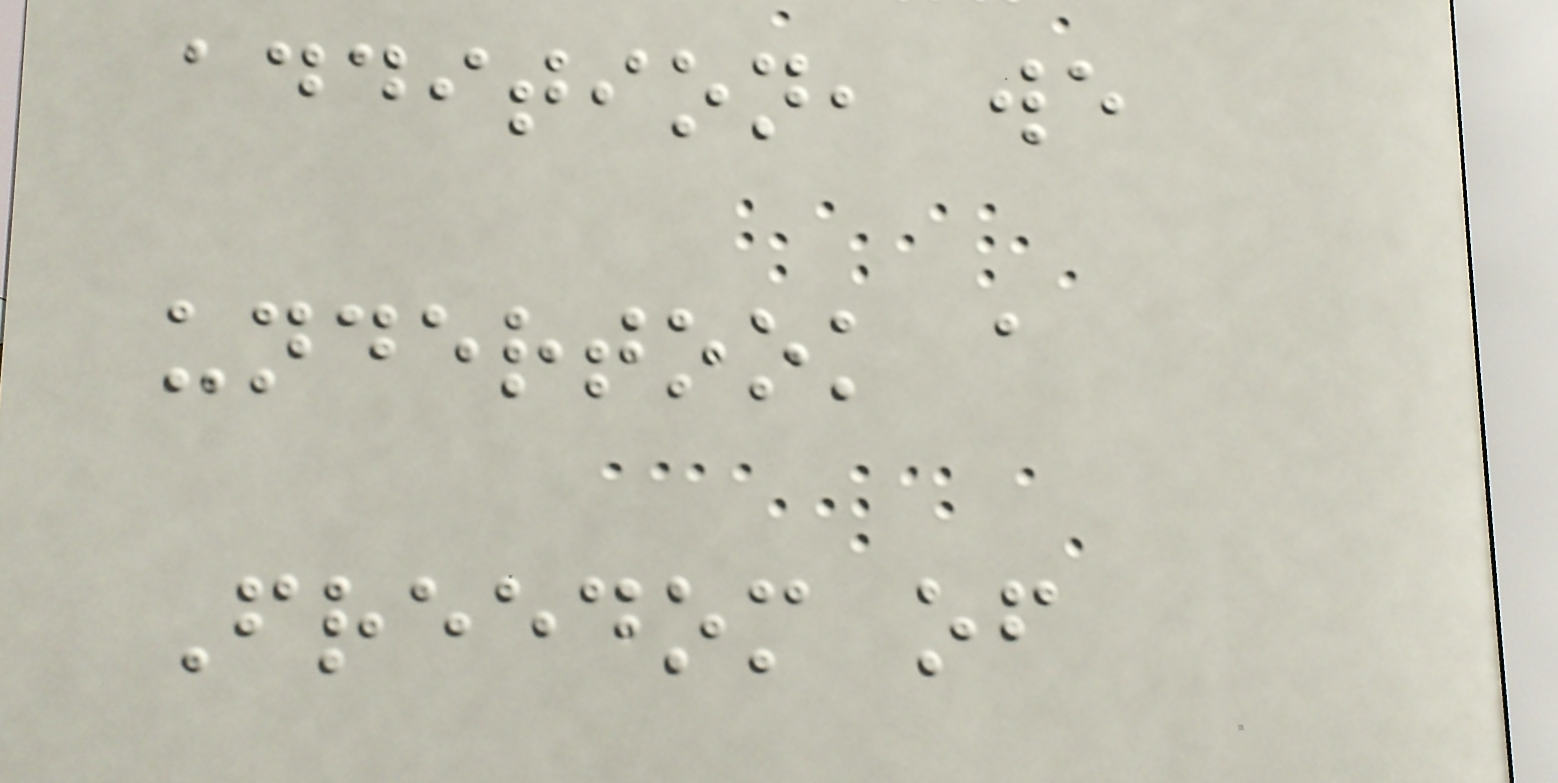addition, we
undertook a
Freedom of
